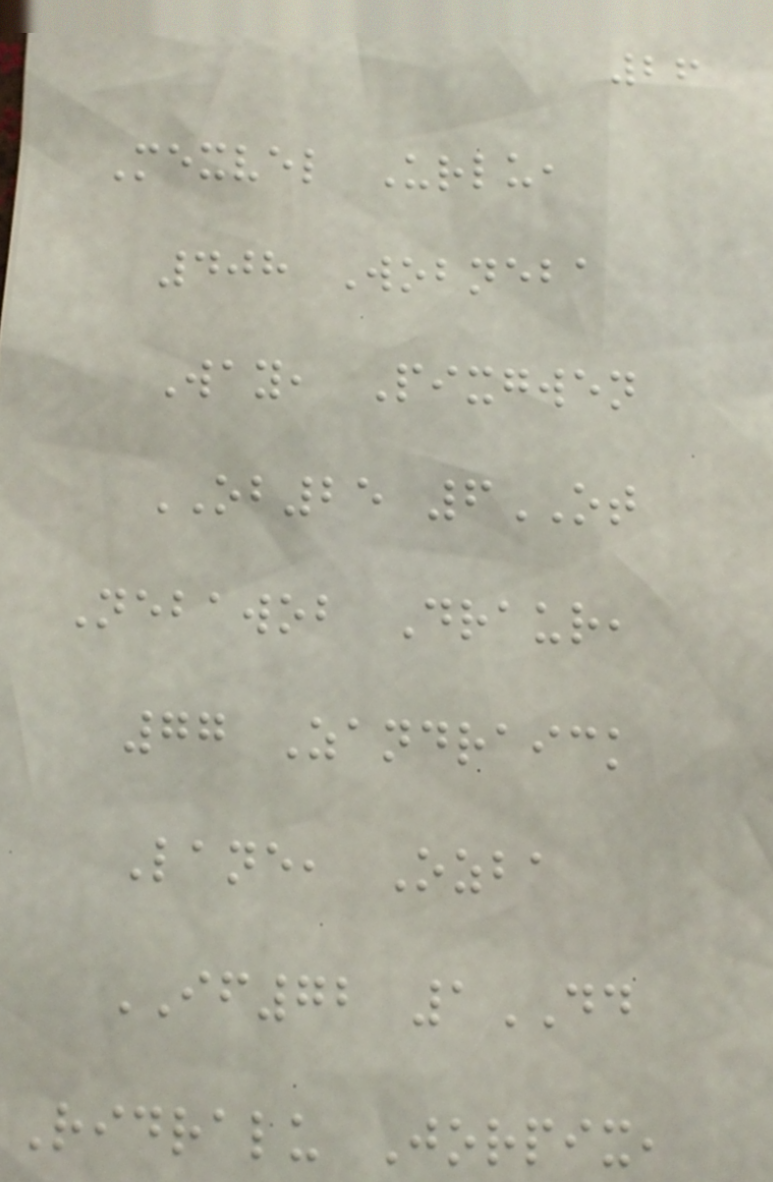26
Mexvel Urlu,
408 Wobneba
Way, Pixgwen
OB25 6OT
Nebawob Draur,
77 Zandraick
Lane, Ozba
IF72 1DD
Ridralu Jorpix,
